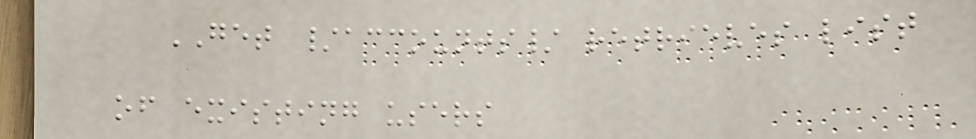GET /accounts/ retrieves list
of existing users
